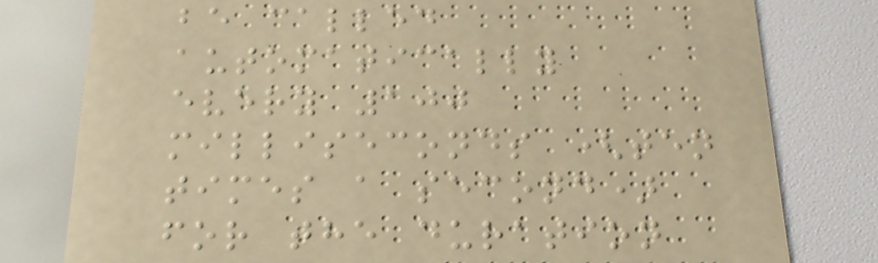be called
automatically
every 100
milliseconds (ten
times a second)
for the duration
